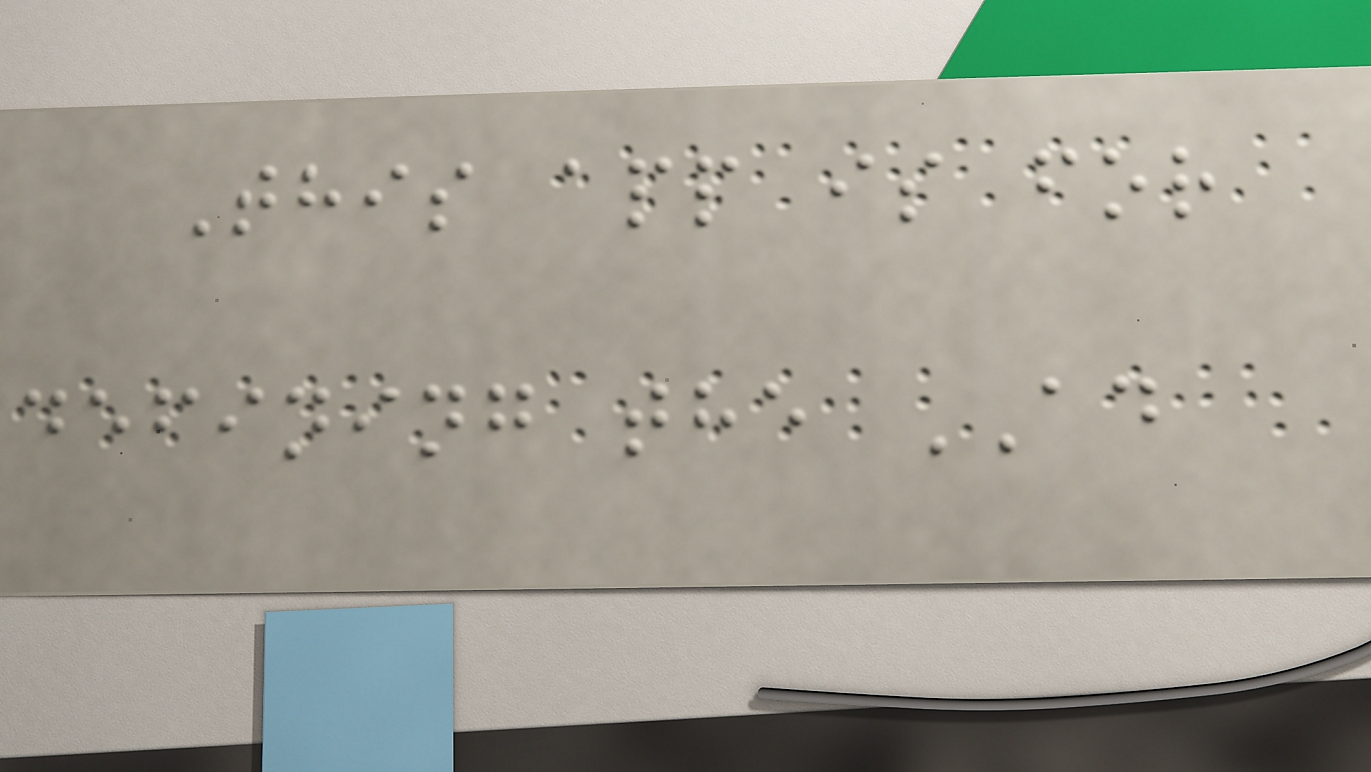This app is for
defining the AD
